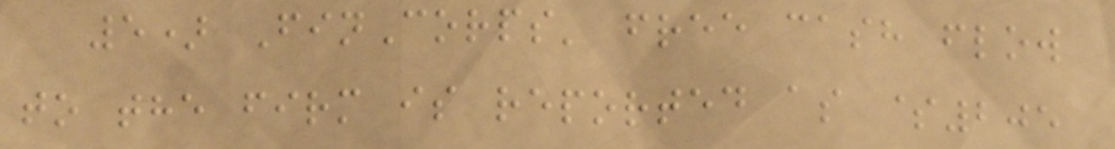5) FinCorps' free cash flow
to the firm is reported as $205
